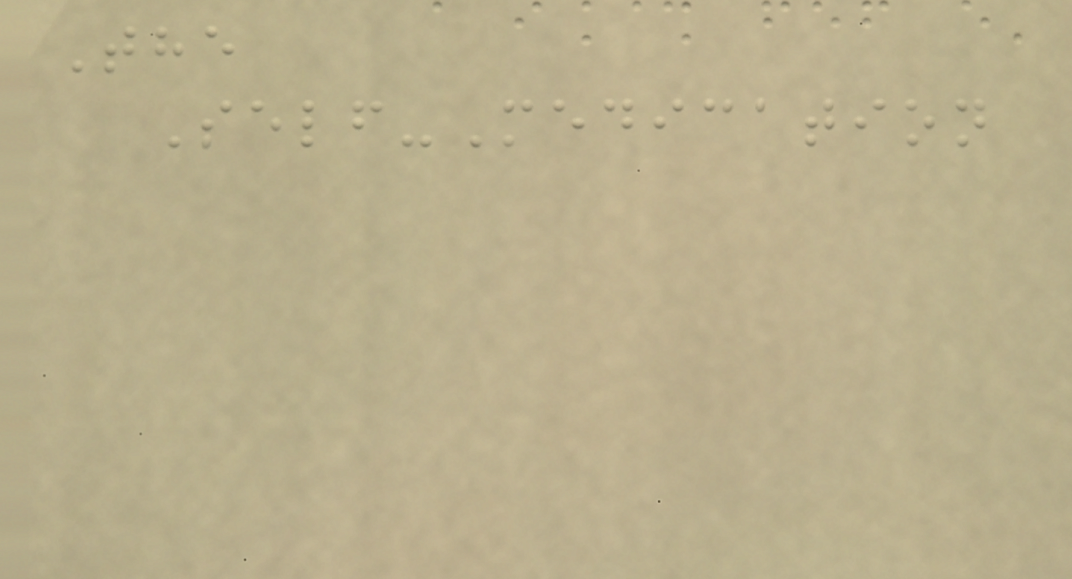The
Self-Medication
